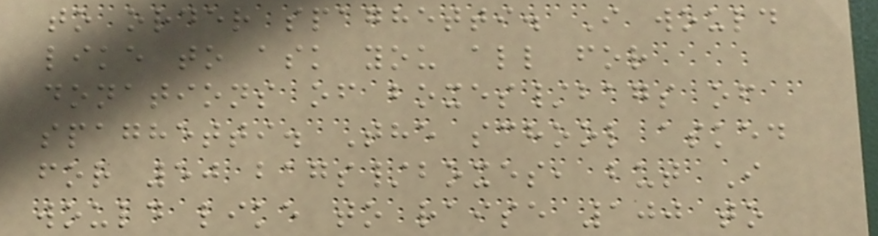to order spaghetti. I would
like to ask you all for
donations of boxes/bags of
spaghetti. The school asked
for 50 bags/boxes, but I
would like to raise 100 to
